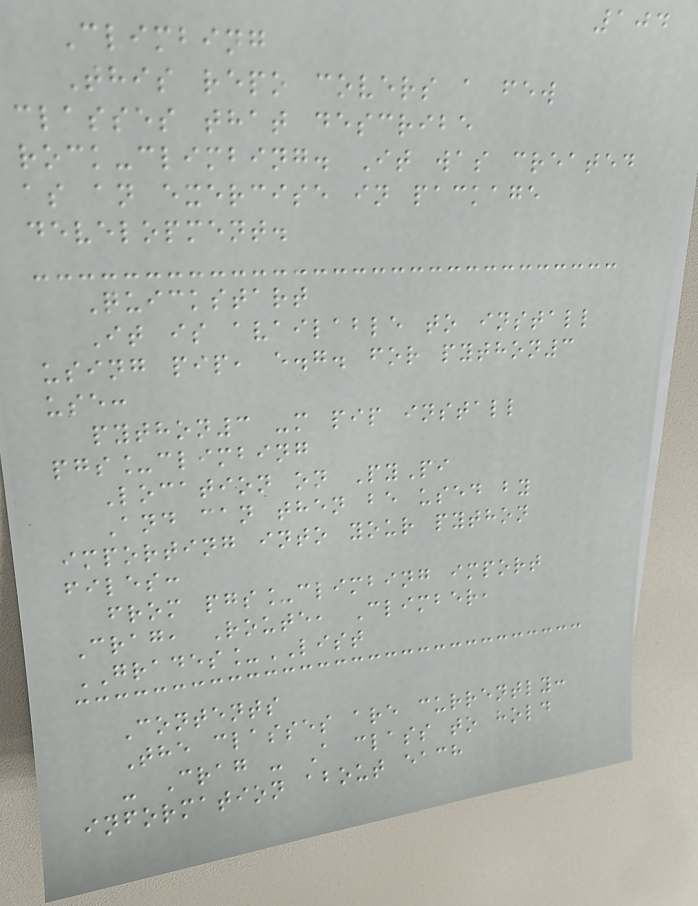104
Climbing
This repo covers a few
classes that describe
rock-climbing. It was created
as an exercise in package
development.
Quickstart
It is available to install
using pip, e.g. for python3
use:
python3 -m pip install
pgs_climbing
Location on PyPi
And can then be used by
importing into your python
files:
from pgs_climbing import
Crag, Route, Climber,
GRADES_LIST
Contents
The classes are currently:
- Crag - A class to hold
information about each
